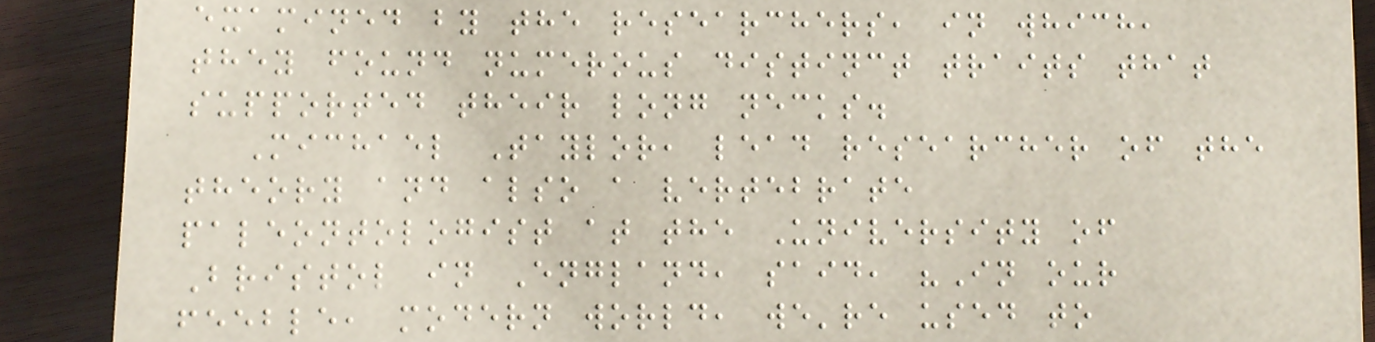examined by the researchers, in which,
they found numerous distinct traits that
supported their long necks.
Michael Taylor, lead researcher of the
theory and also a vertebrate
paleontologist at the University of
Bristol in England, said, "In our
feeble, modern world, we're used to
